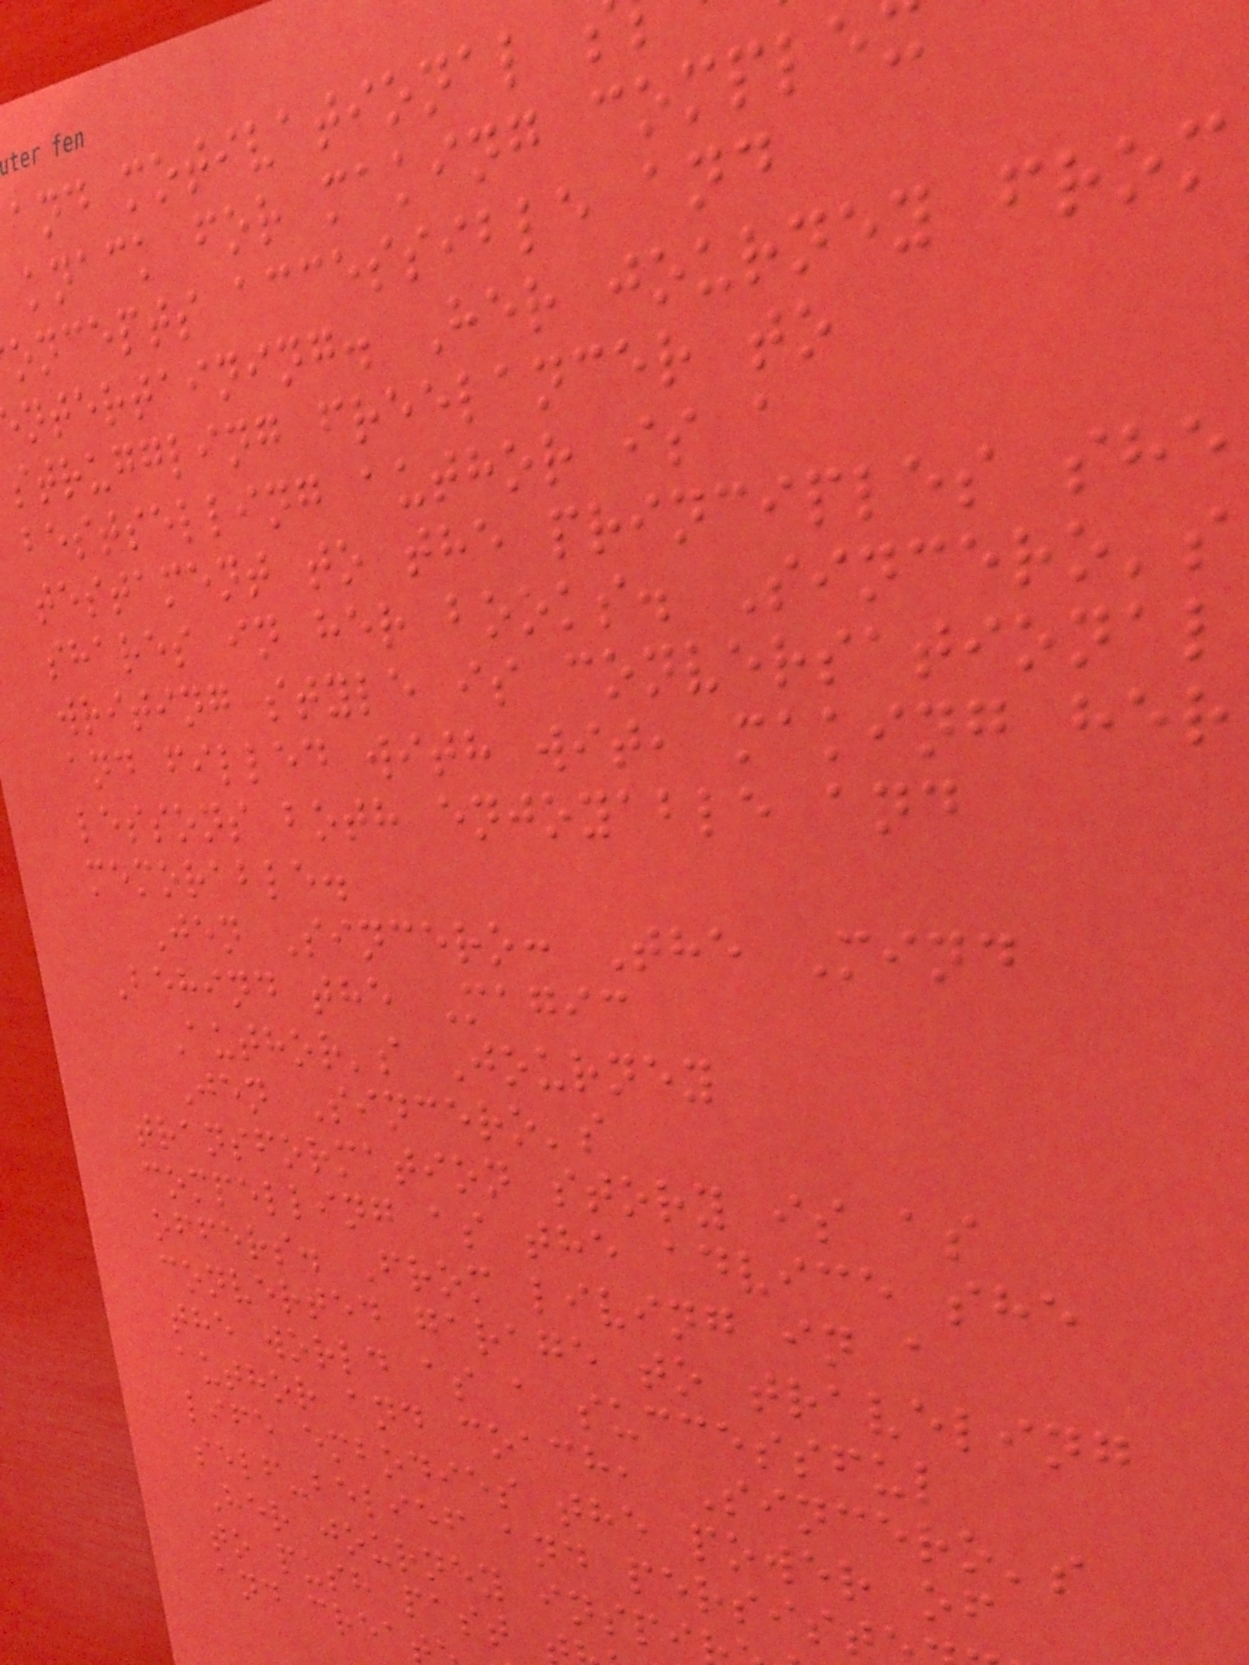and motivational
knack for making comple
oncepts accessible and
ntertaining. Her journey from
struggling freelancer to
bestselling author is a
testament to the principles she
shares in her books. Sincero's
writing style is conversational
and filled with wit, making her
lessons both enjoyable and
memorable.
Jen Sincero: The Mind
Behind the Magic
Author's Journey
Jen Sincero's
transformation story is as
compelling as the advice she
offers. From living in a
converted garage to traveling
the world as a successful
author and coach, Sincero's
life embodies the power of
self-belief and persist
Her journey inspi
to push past
and crea
